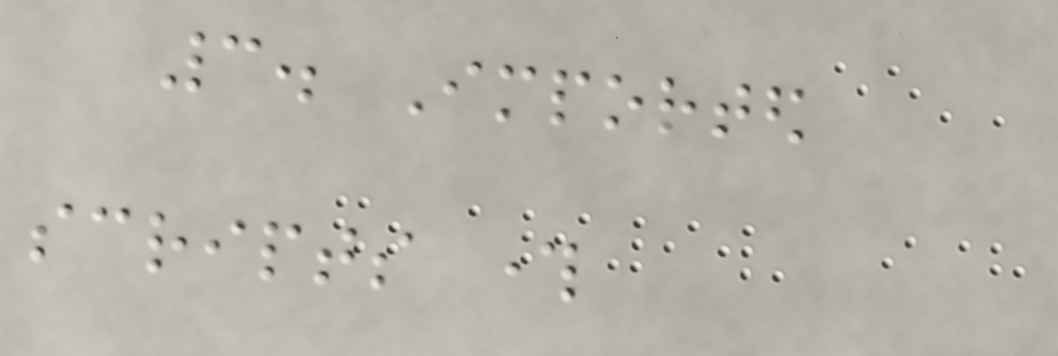3. Imported
scripts through
